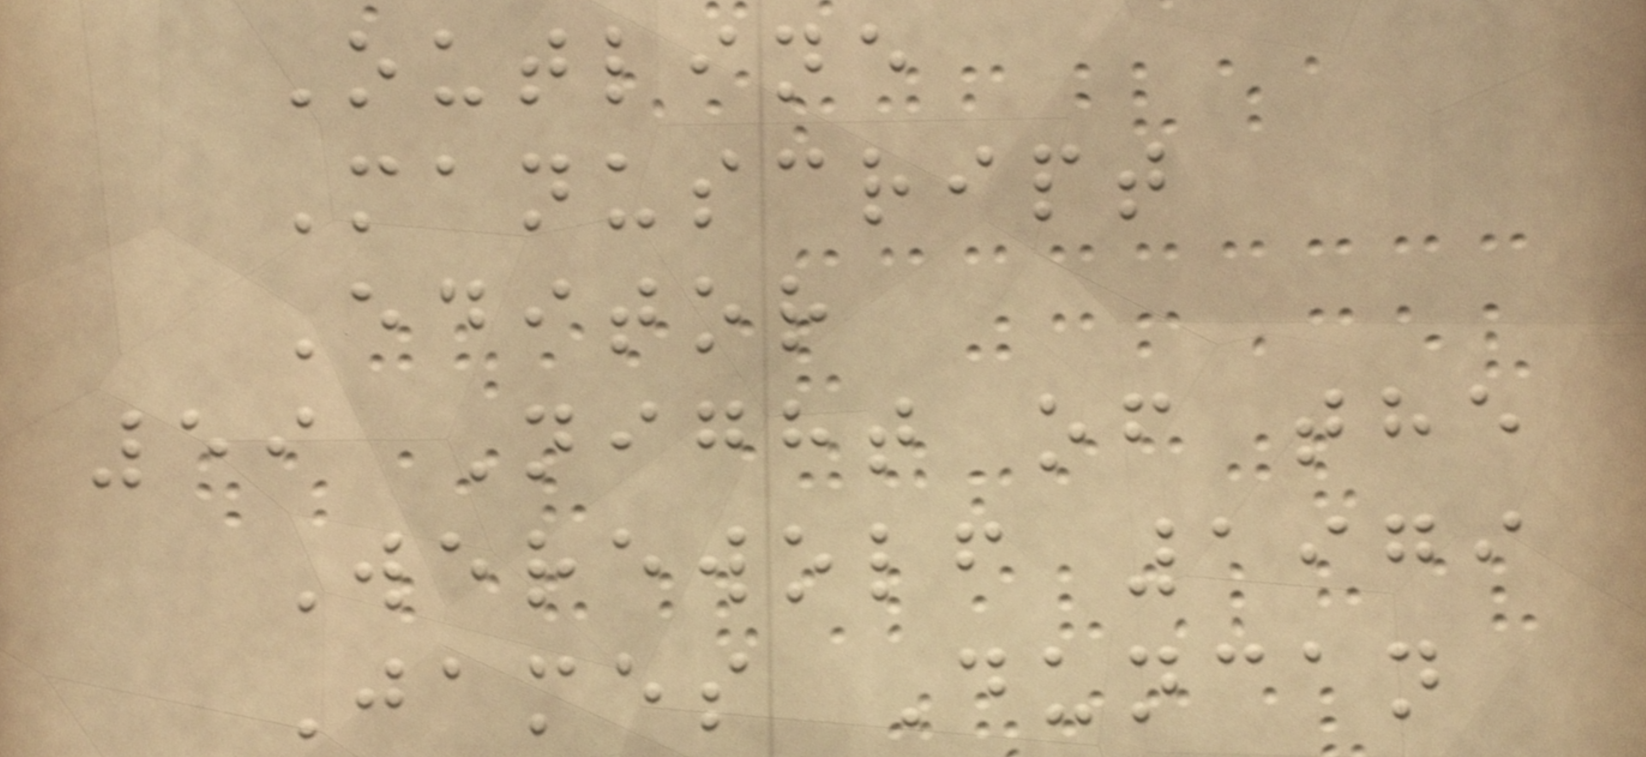Outline
Manuscript
Editor
59 Night of the
Werewolf 1979
James Duncan
